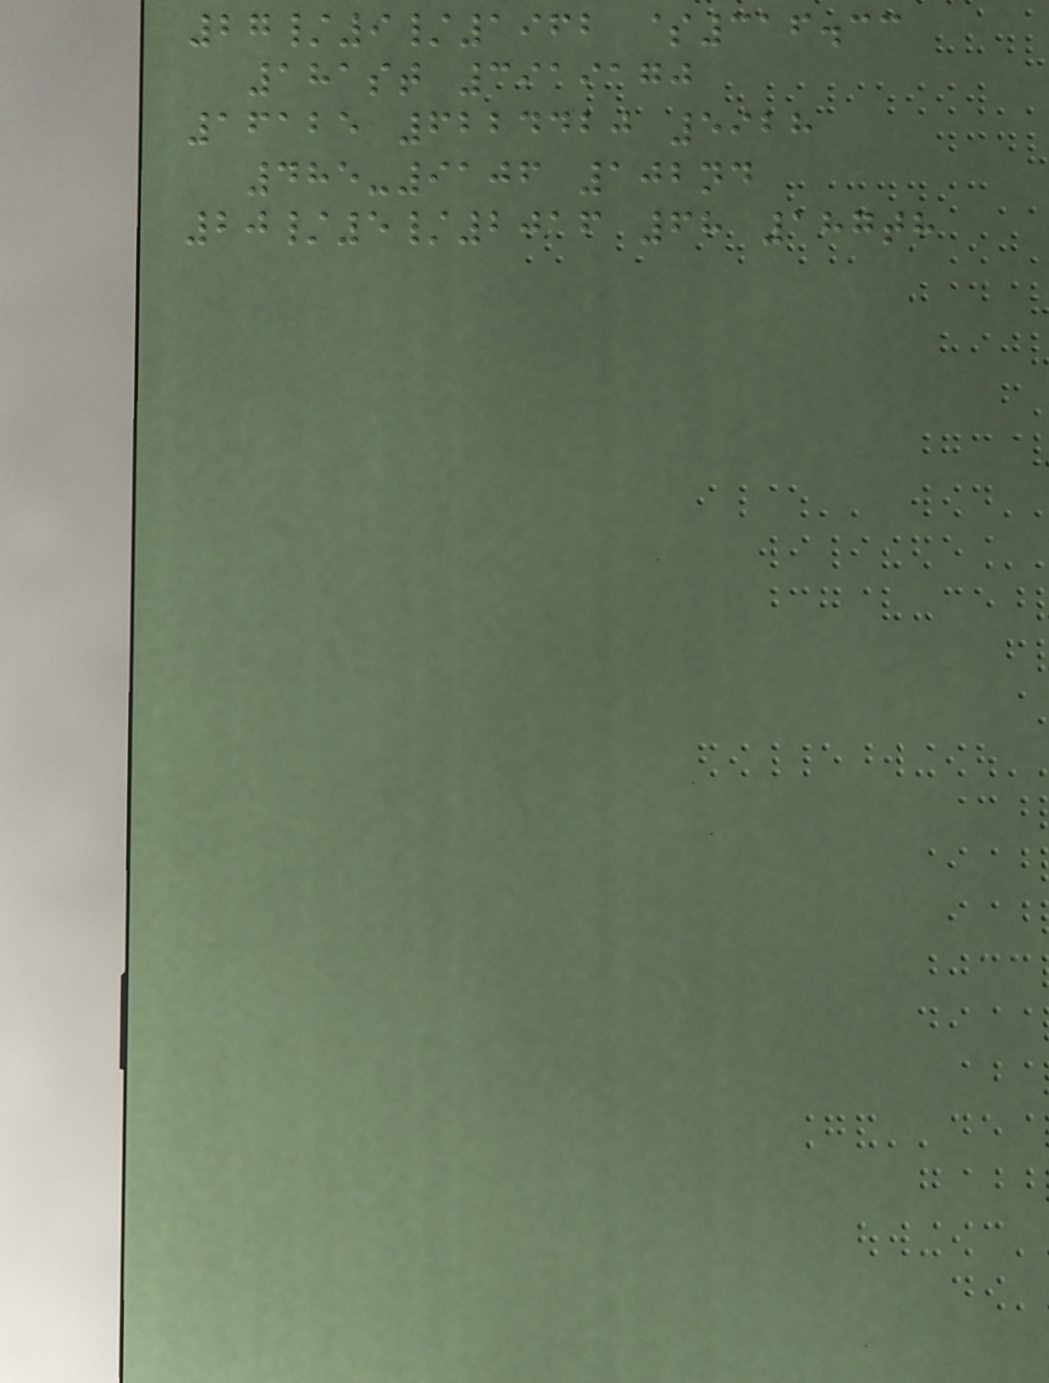27/9/1962 $316.33
181st 3919170
16125 6224420 5928
485-9106 102nd
20/5/2016 68 187th
